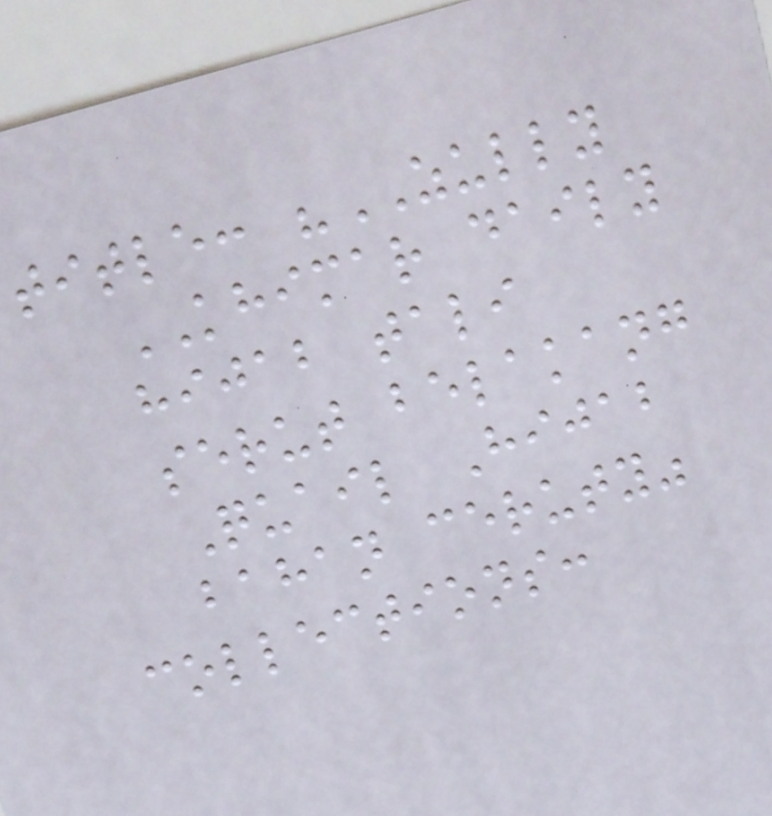title: "ZULLY
KHIMAR daily
hijab tali
serut belakang
Quail Hijab
bahan ceruty"
collections:
